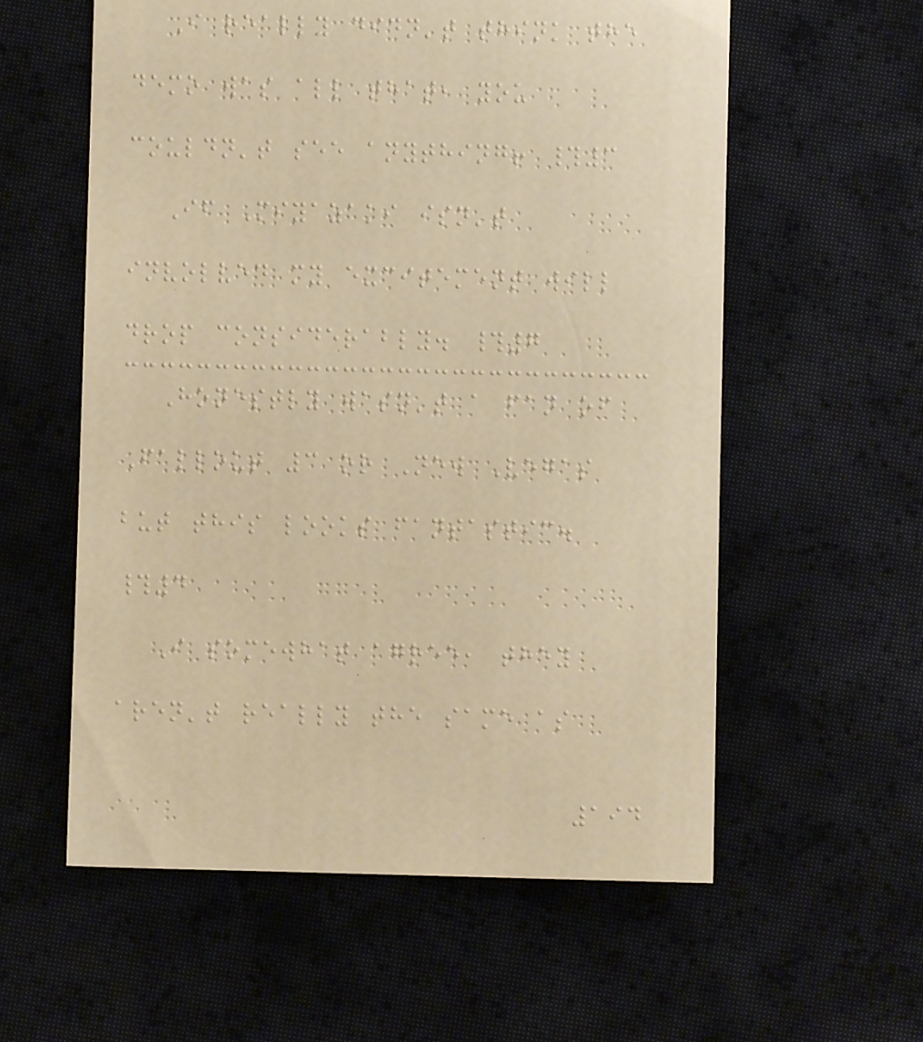I really didn't think the
demo was all that, you
couldn't see anything! #3
If Miyazaki isn't
involved my excitement will
drop considerably. #7
Honestly wasn't a fan of
Fallout 3 or New Vegas
but this looks fantastic.
#4
I somewhat agree, they
aren't really the same as
194
